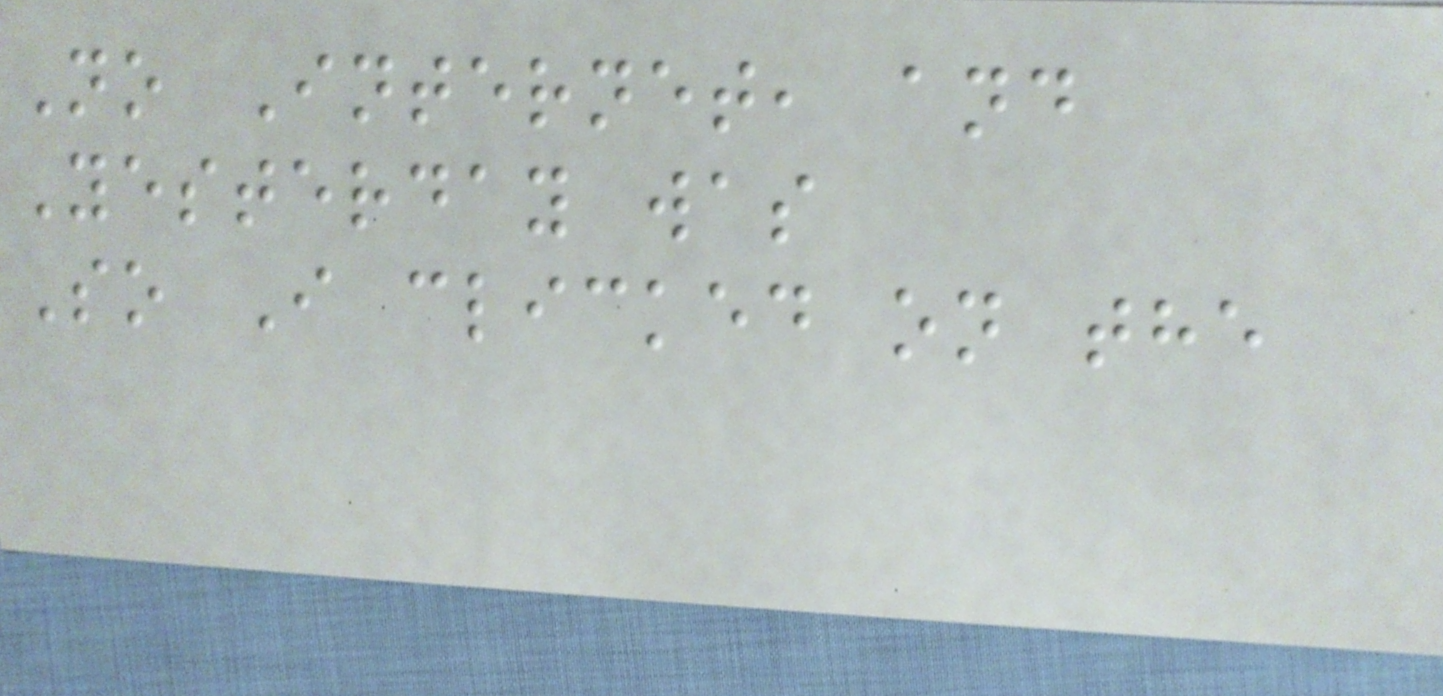No Internet, and
Yesterday was
So I clicked on the
